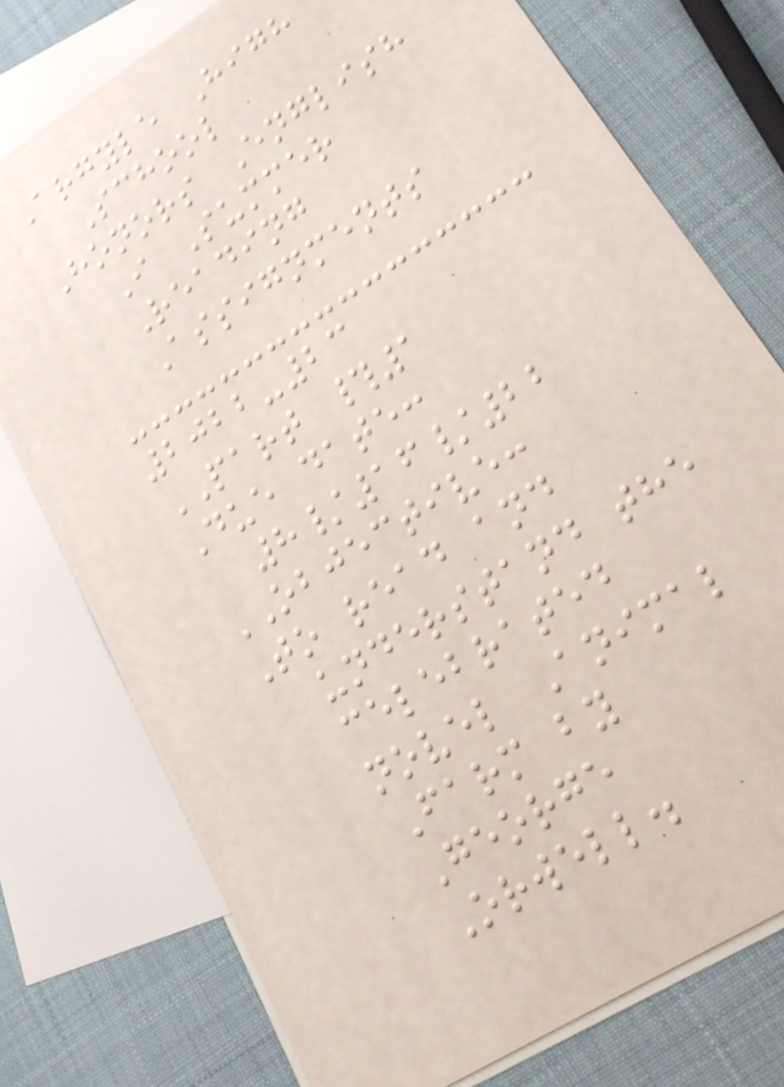Argyle High
School
Honors English
I Summer
Reading
Assignments
2022-23
PART #1
Due date:
8/16/22
OBJECTIVE:
To read and
understand the
celebrated
novel Animal
Farm by
George
Orwell.
